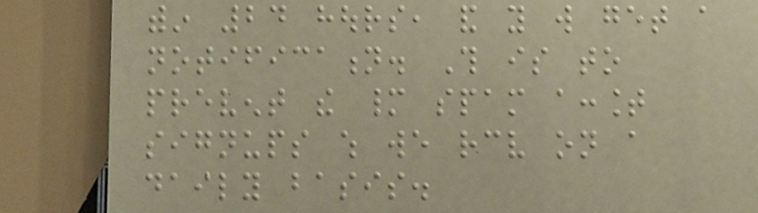within 24 hours, and you will get a
notification. This is to
prevent the many spam account
signups which we receive on a
daily basis.
